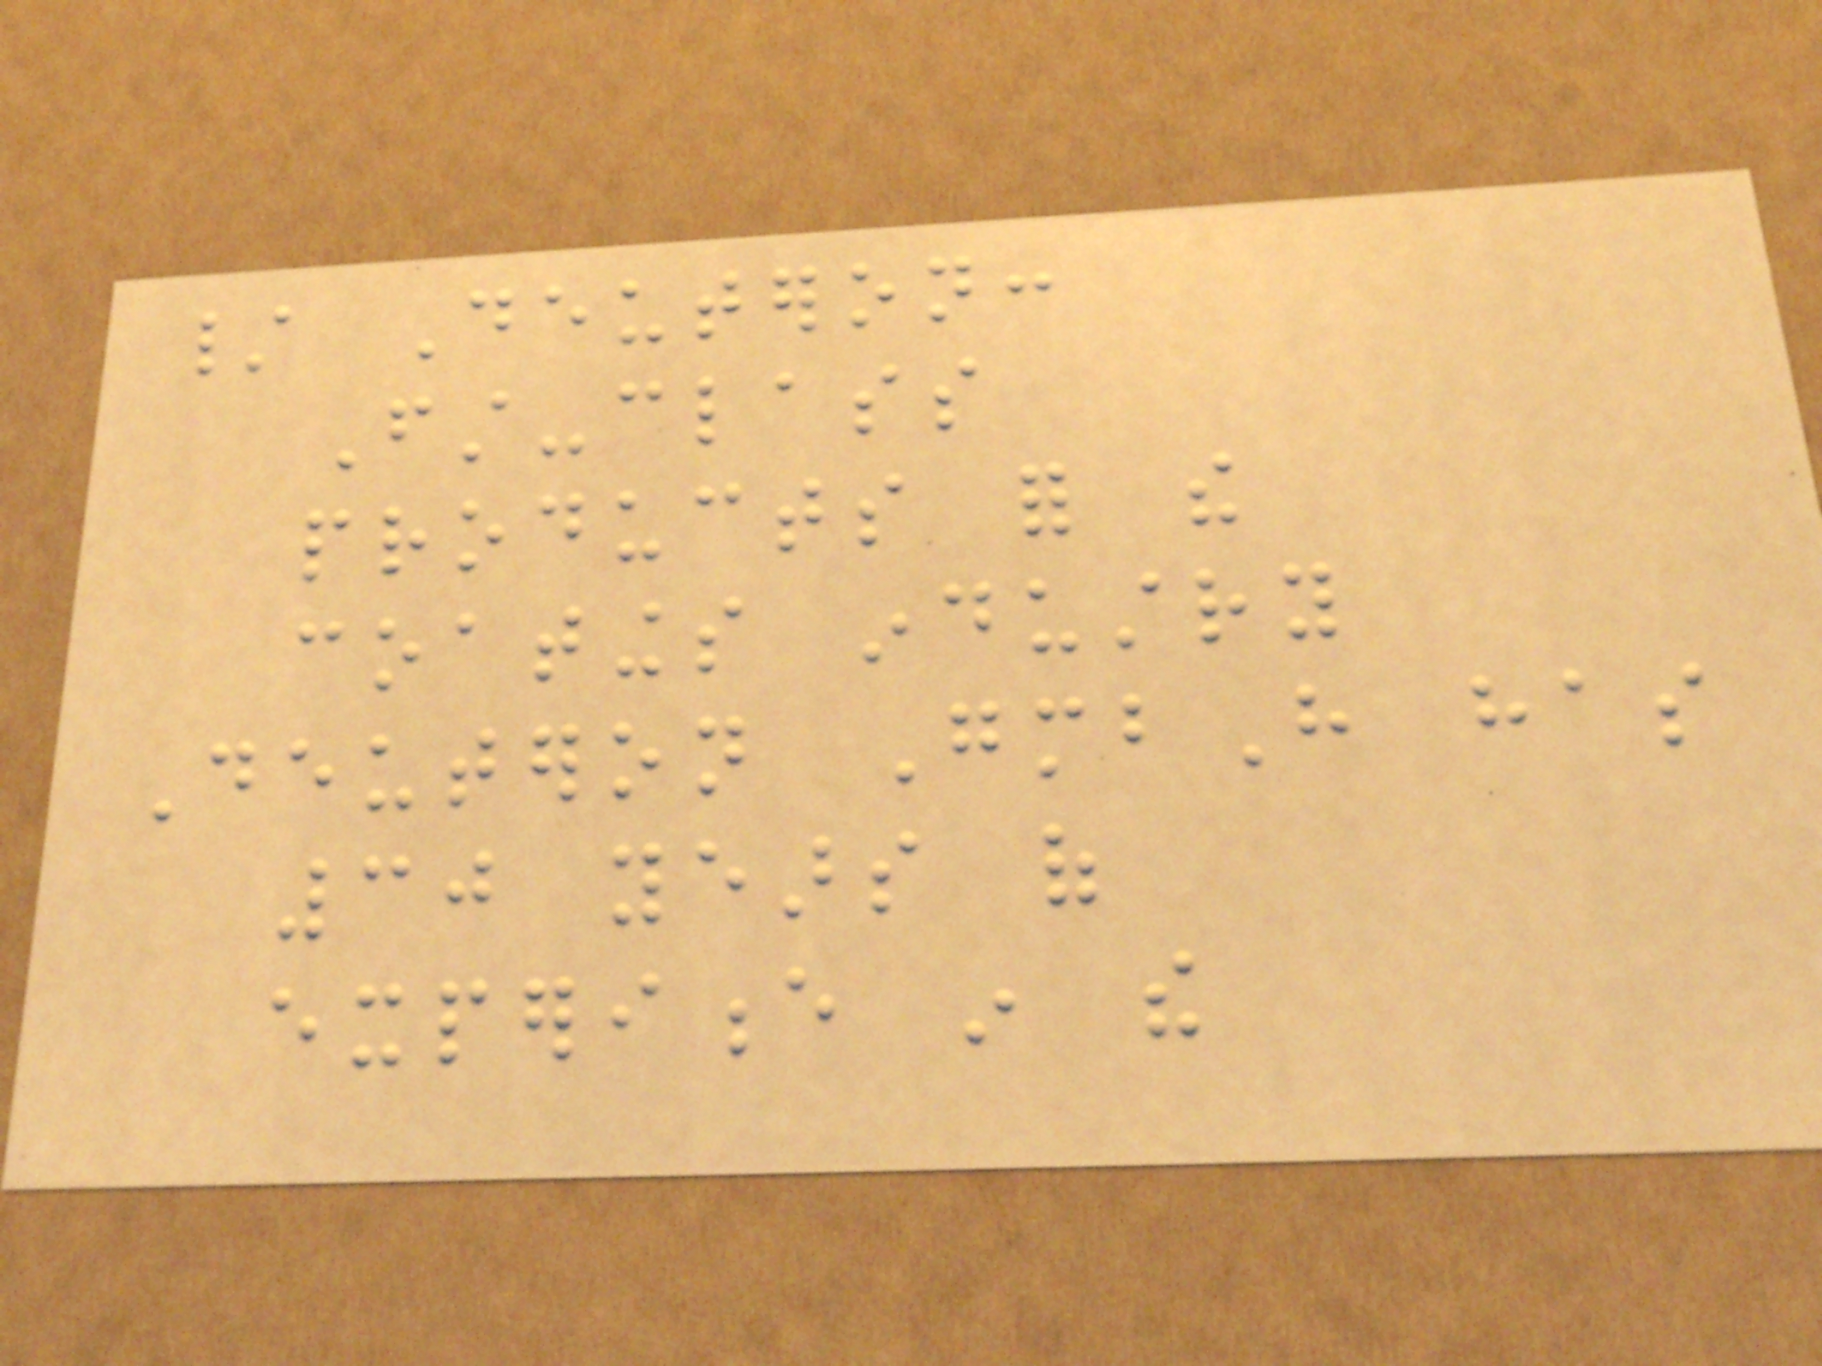/ Deuteron:
First-class
products for the
coatings industry
Deuteron GmbH has
30 years of
experience in the
